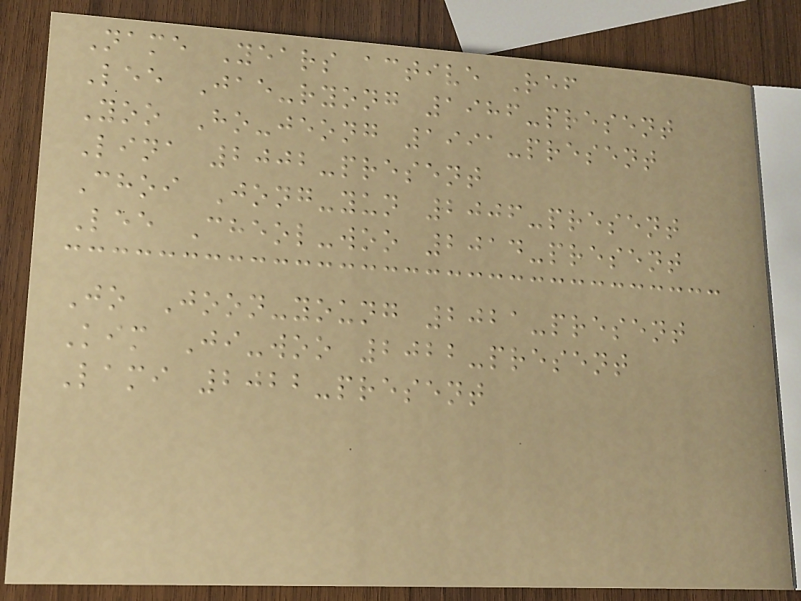Name Years active Ref
Lee Jae-ryong 1986-present
Yoo Ho-jeong 1991-present
Lina 2002-present
Choi Jong-yun 2006-present
Lee Cheol-woo 2014-present
Jo Joon-young 2021-present
Kim Ji-woo 2022-present
Lami 2022-present
